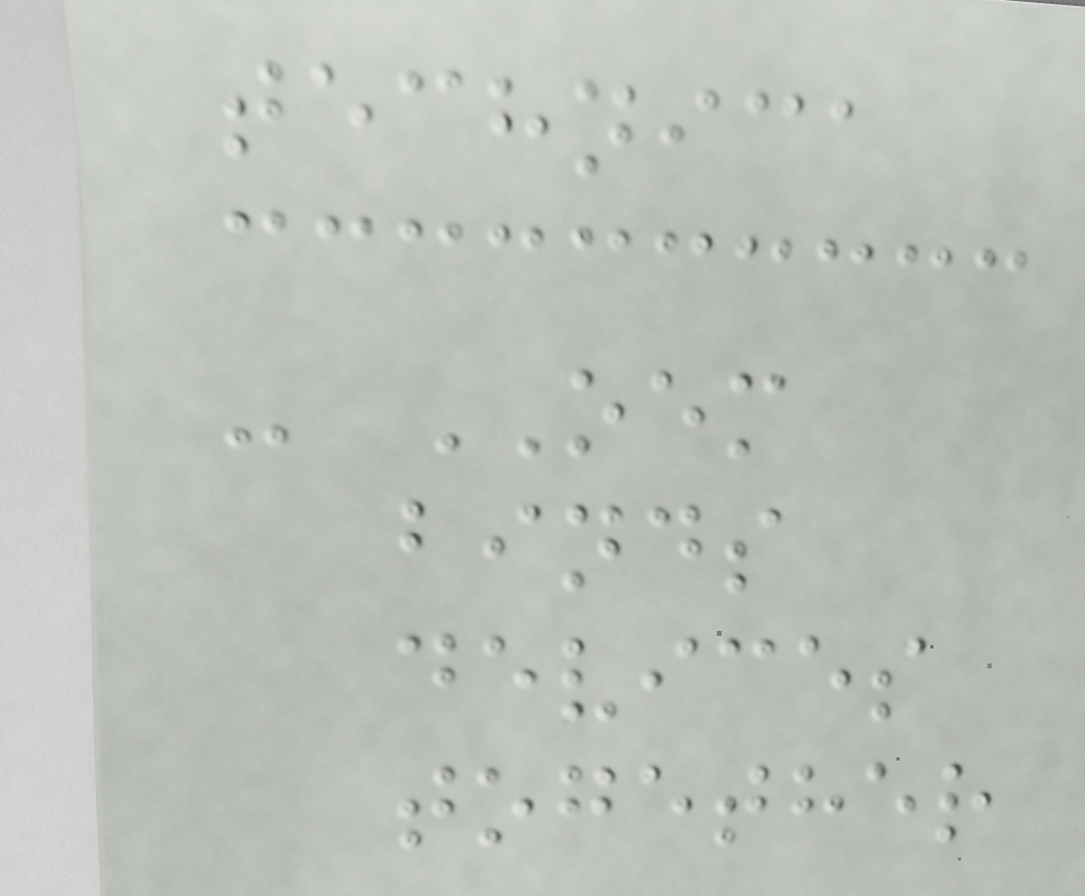technica
- OEM
binds
devices
together
